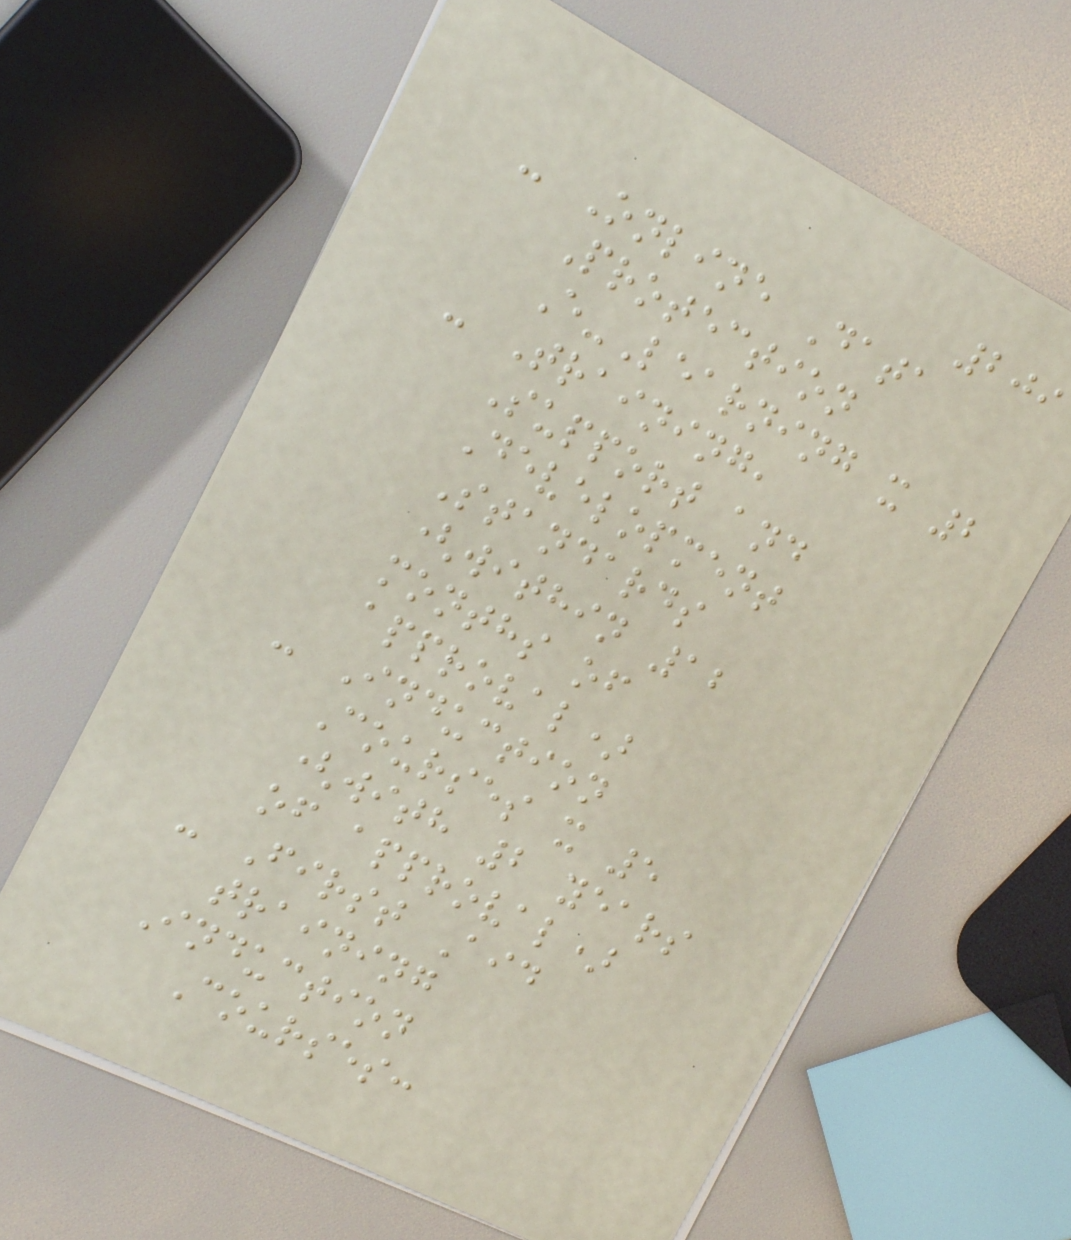209
- Online Data
Protection
E-Learning x 2
- Training,
Support and
Development
Standards
(within 12
months of
approval)
- Induction
Courses x 5
(with 2 years
of approval)
- First Aid
training
Induction
Courses:
